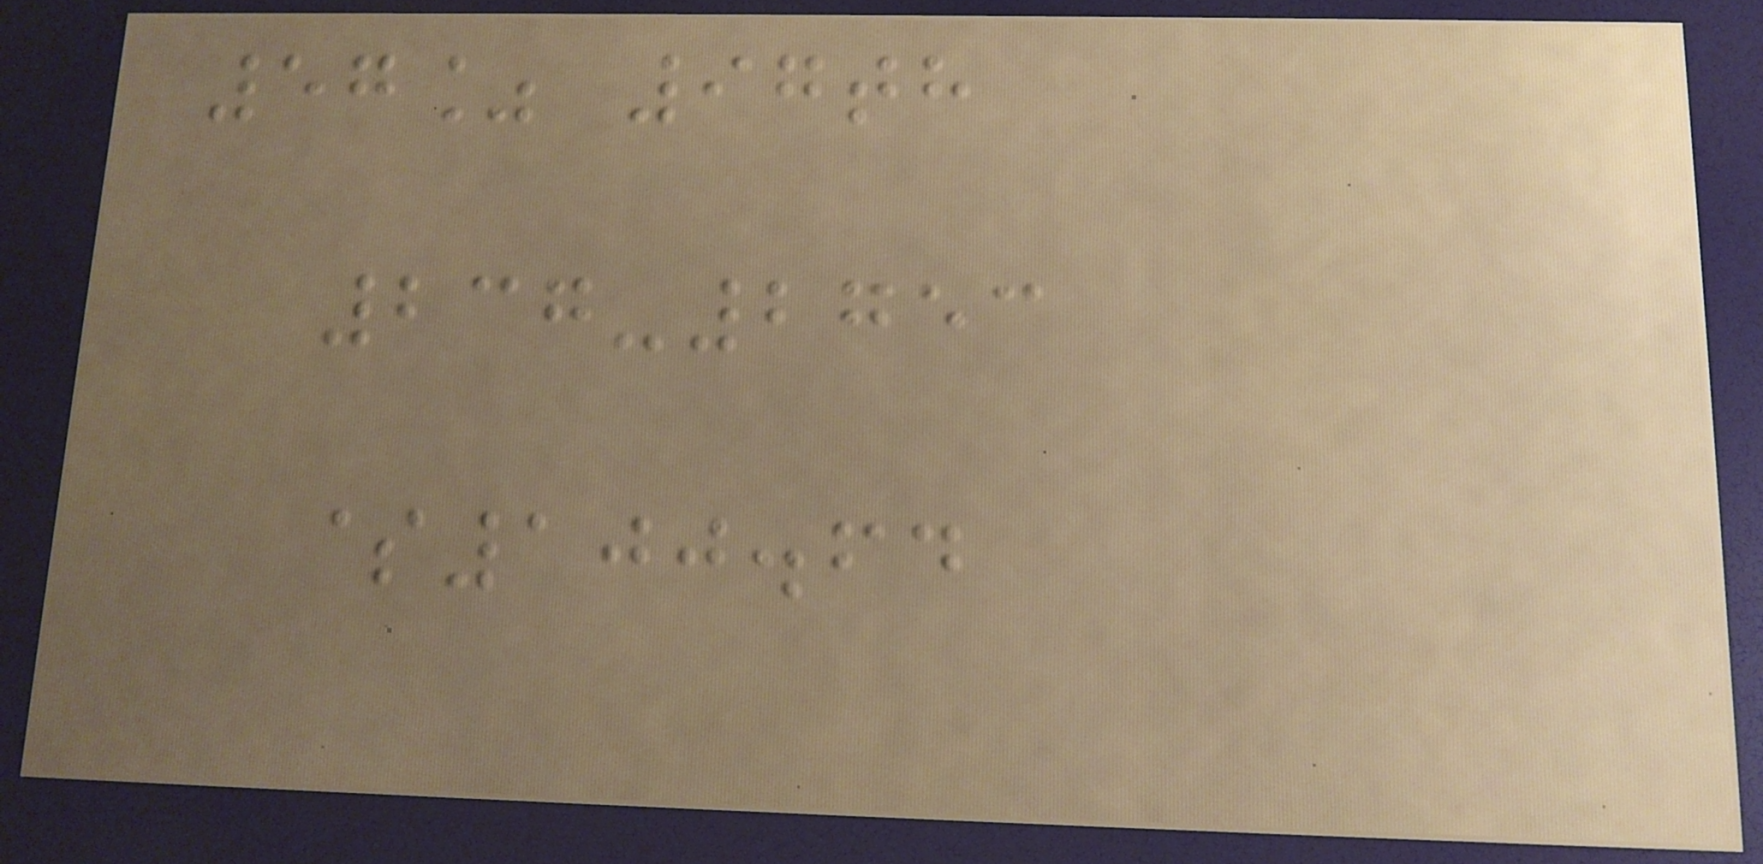57% 97th
237-2753
$100.64
